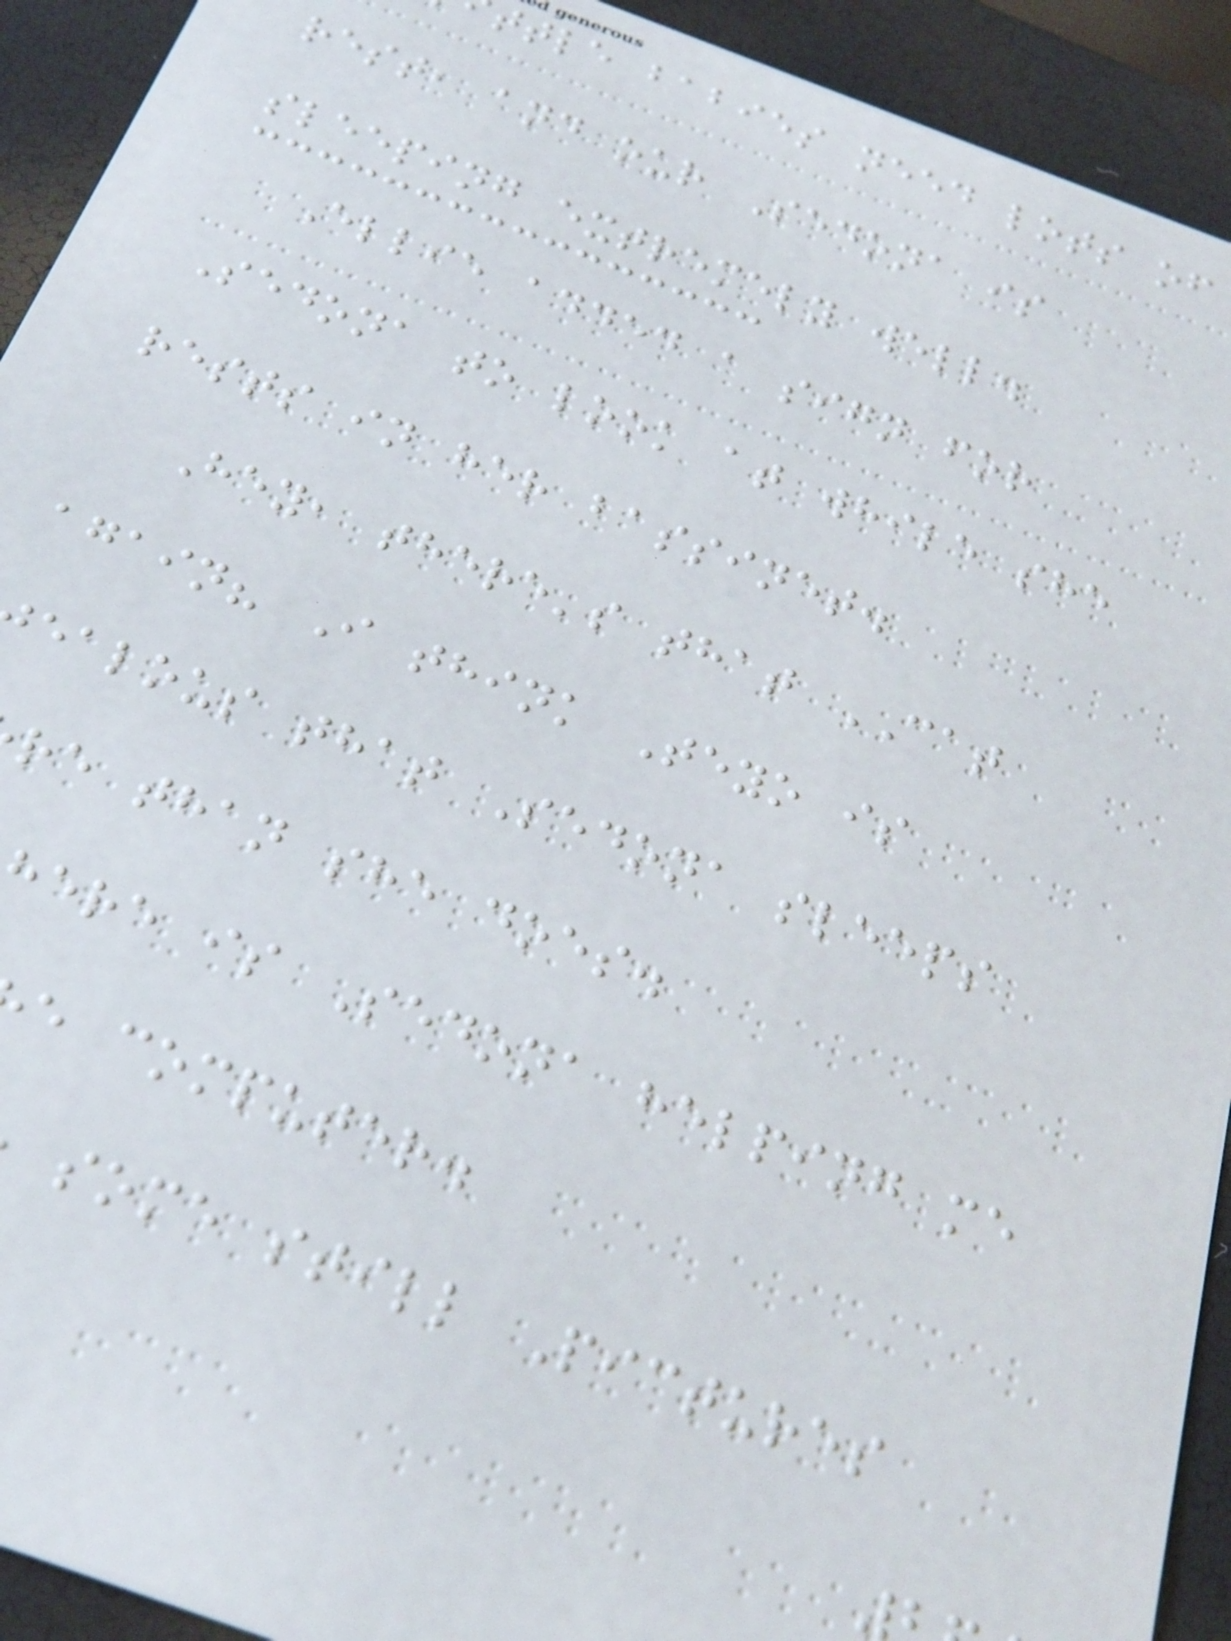ttle babies need lots of
rest, and our Sedona is
sleeping extremely well.
Ellie added a sign for
Sedona to look at while she
rests in her bassinet.
Hey, there's that CAT
again? I think Teyo is
ealous that Sedona sleeps
re than she does.
here is Sedona helping me
e computer.
some still Pictures
